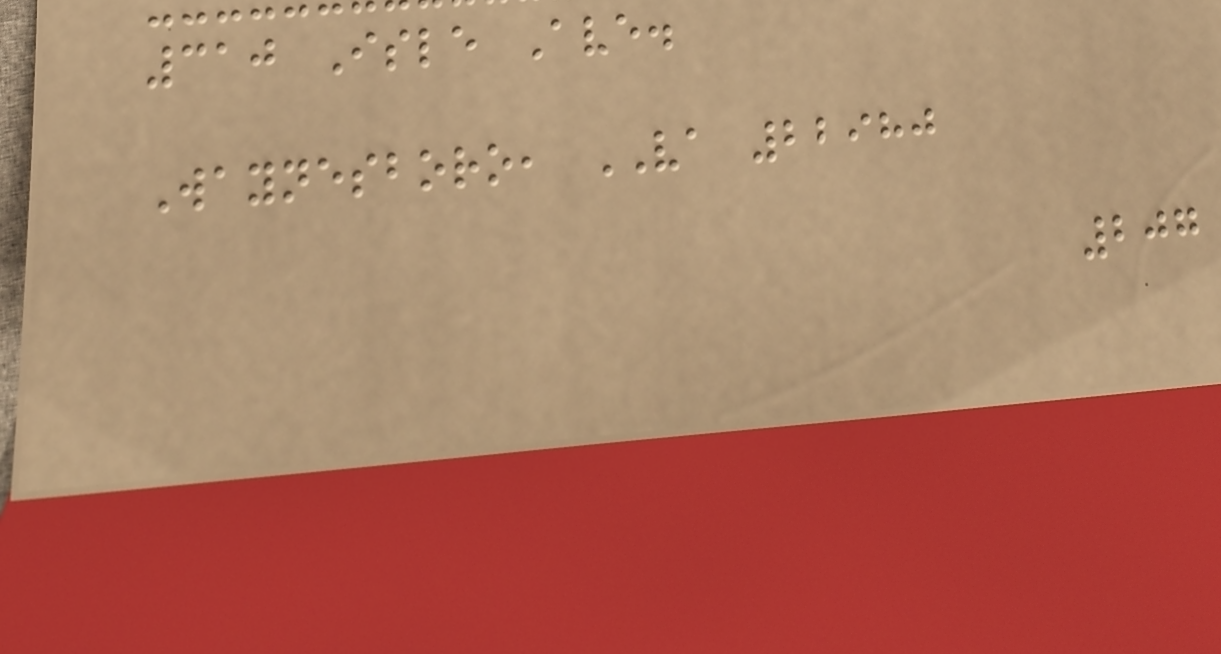310 Isle Ave.
Waynesboro, VA 22980
207
